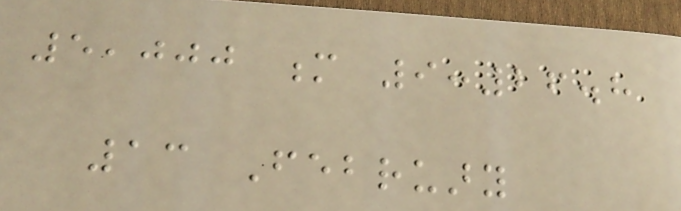5,000 m 9:26.8
13 February
